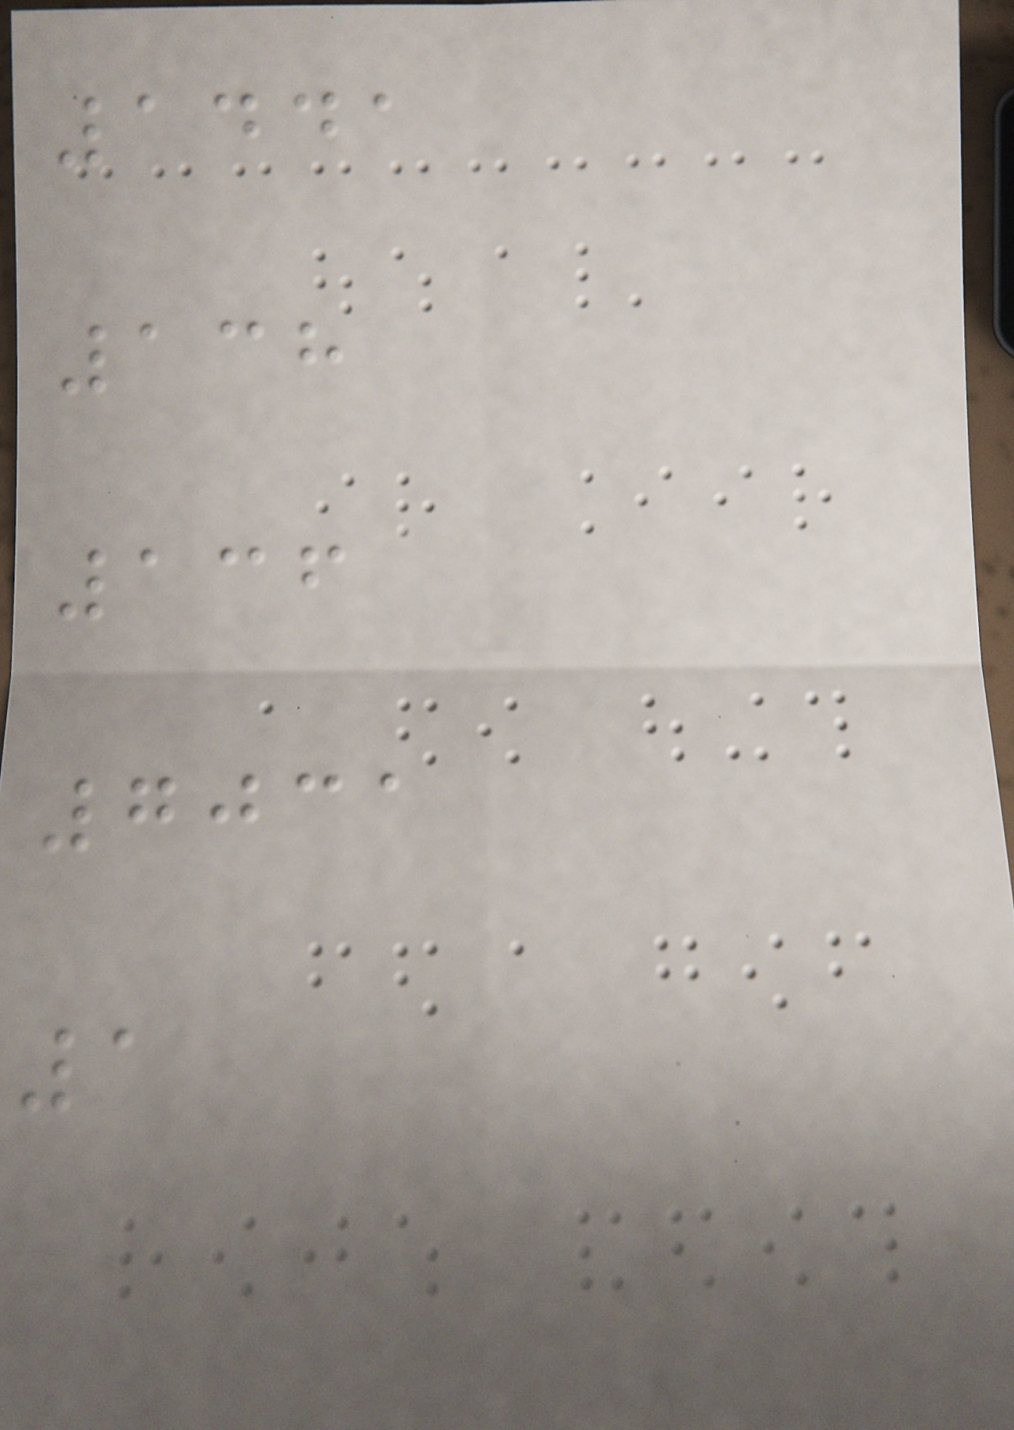1441
138
136
7031
1
